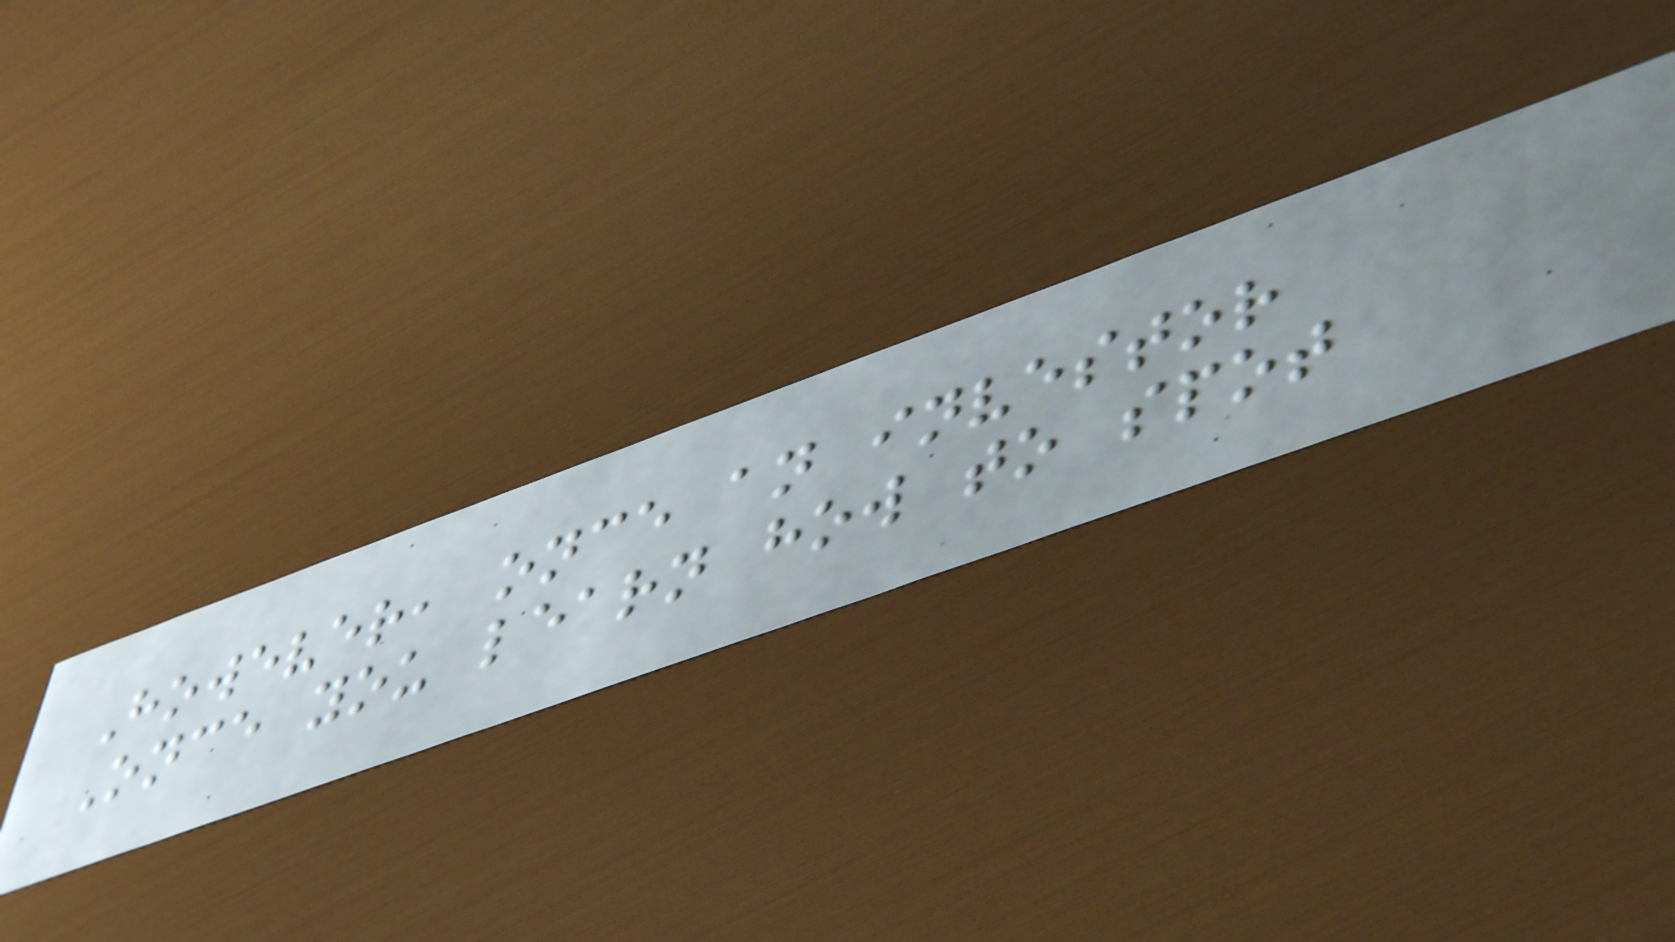However, once an investor
Once you learn how to spot
